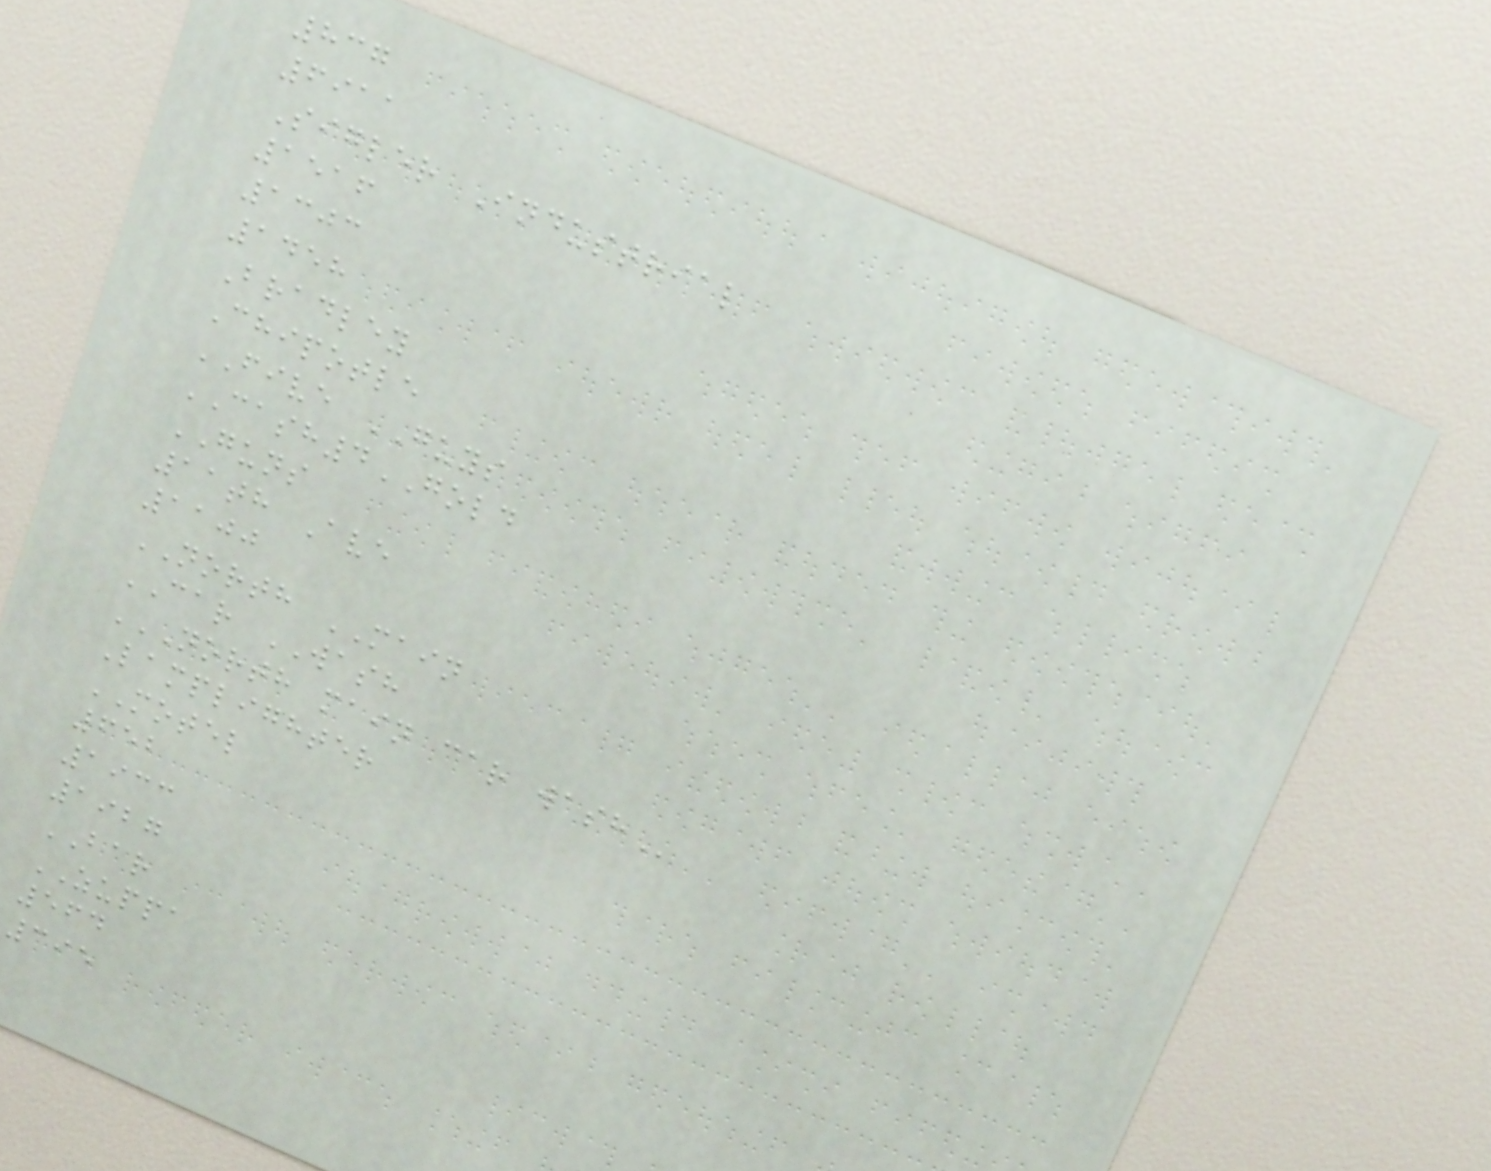837
6911
Sigler Industrial
1516
1303
1458
Bradley
Chipotle
FIVE GUYS
CASH4GOLD
GUNS
11th Ave
1100
NORTH MAIN
CAR WASH
NORTH MAIN CAR WASH
Lamplighter
MOTEL
652
1933
1927
BAR
ZUPPA
564
395
